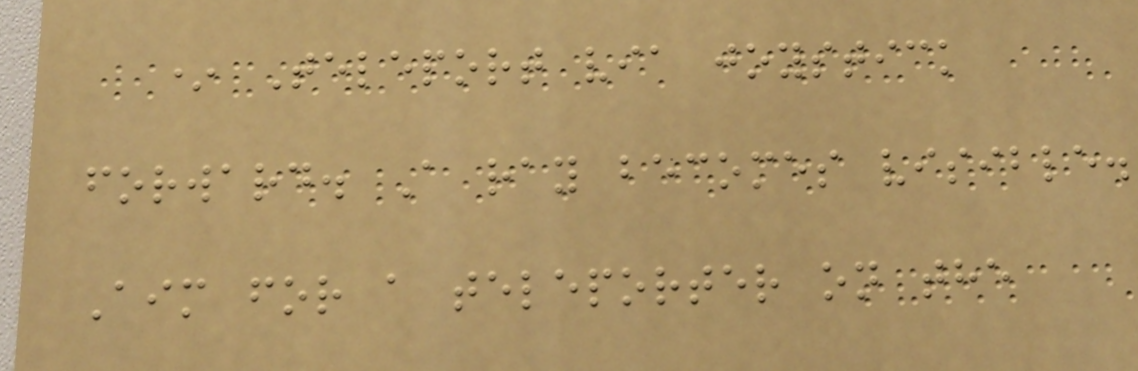* Teleport via joystick
forward. A ray becomes visible.
Aim for a teleporter on the
